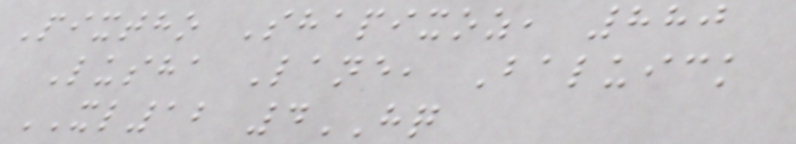Pixtho Shapixoz, 880
Lusha Lane, Baluick
XL12 4HQ
